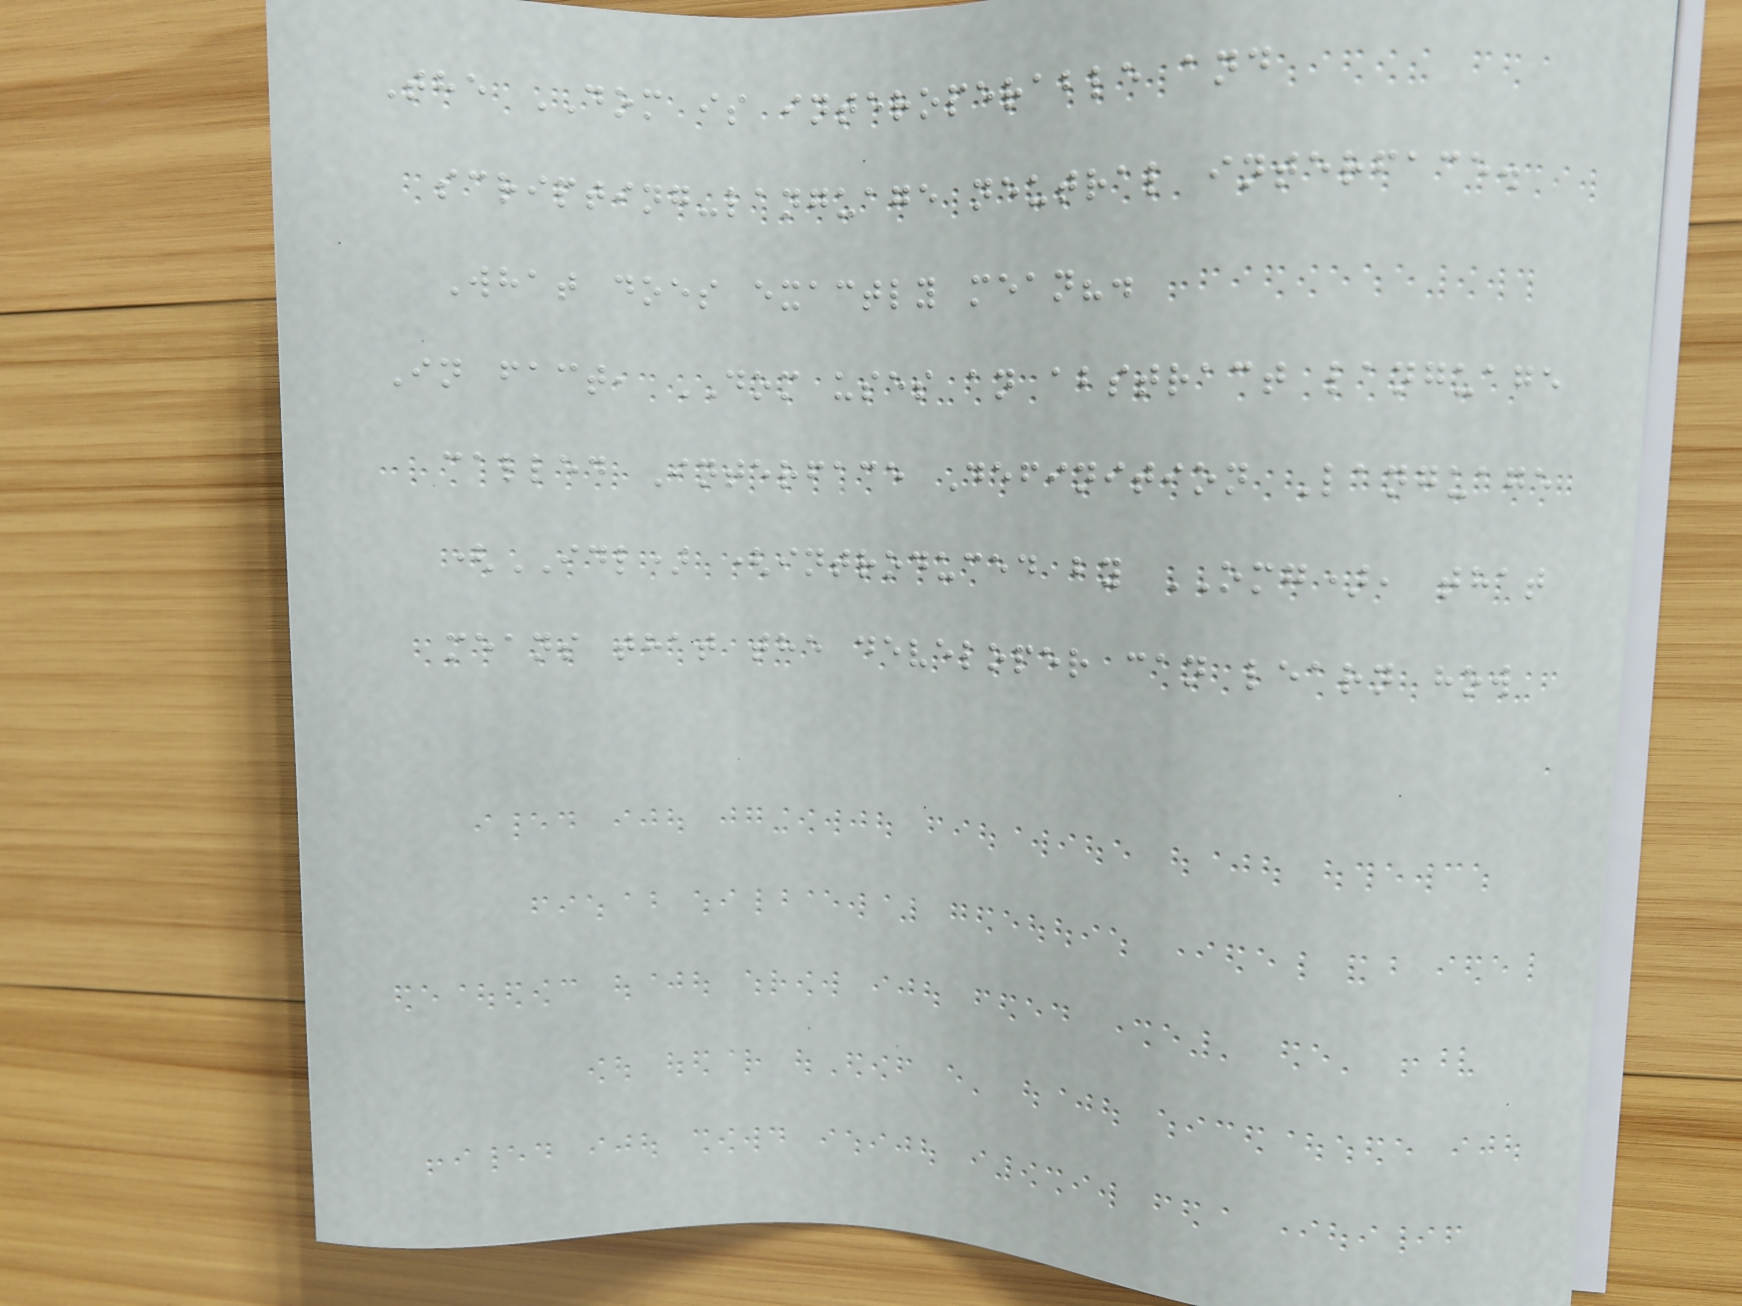The DOM is interoperable and
scripting-language neutral interface.
What does exactly mean?.
In fact, DOM uses an abstract language
called Interface Definition Language
(IDL) (introduced by OMG), that
means that the developer can learn how
